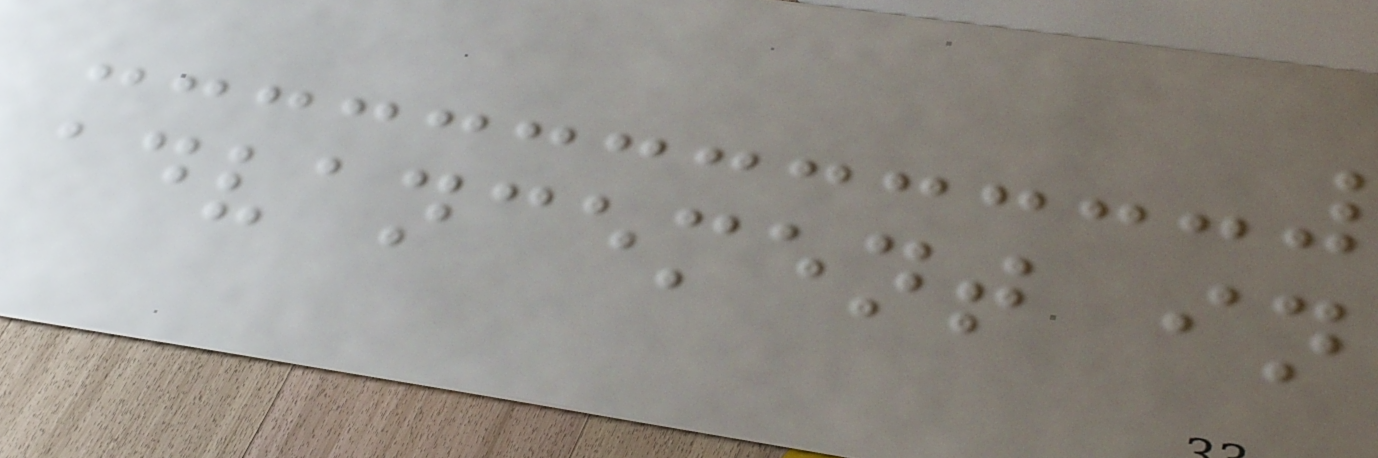advancement in
